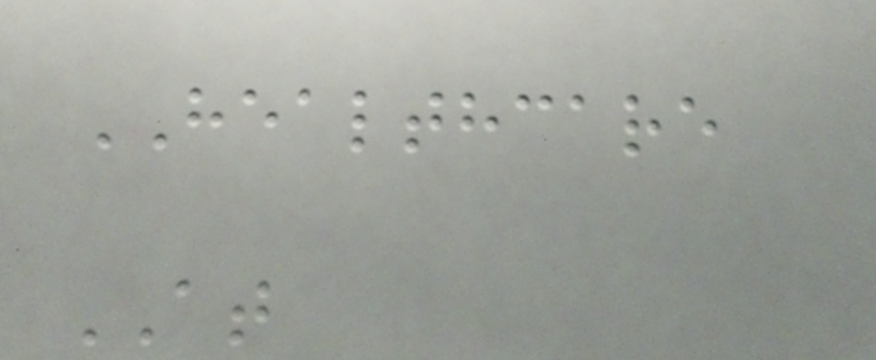HEALTHCARE
AT
